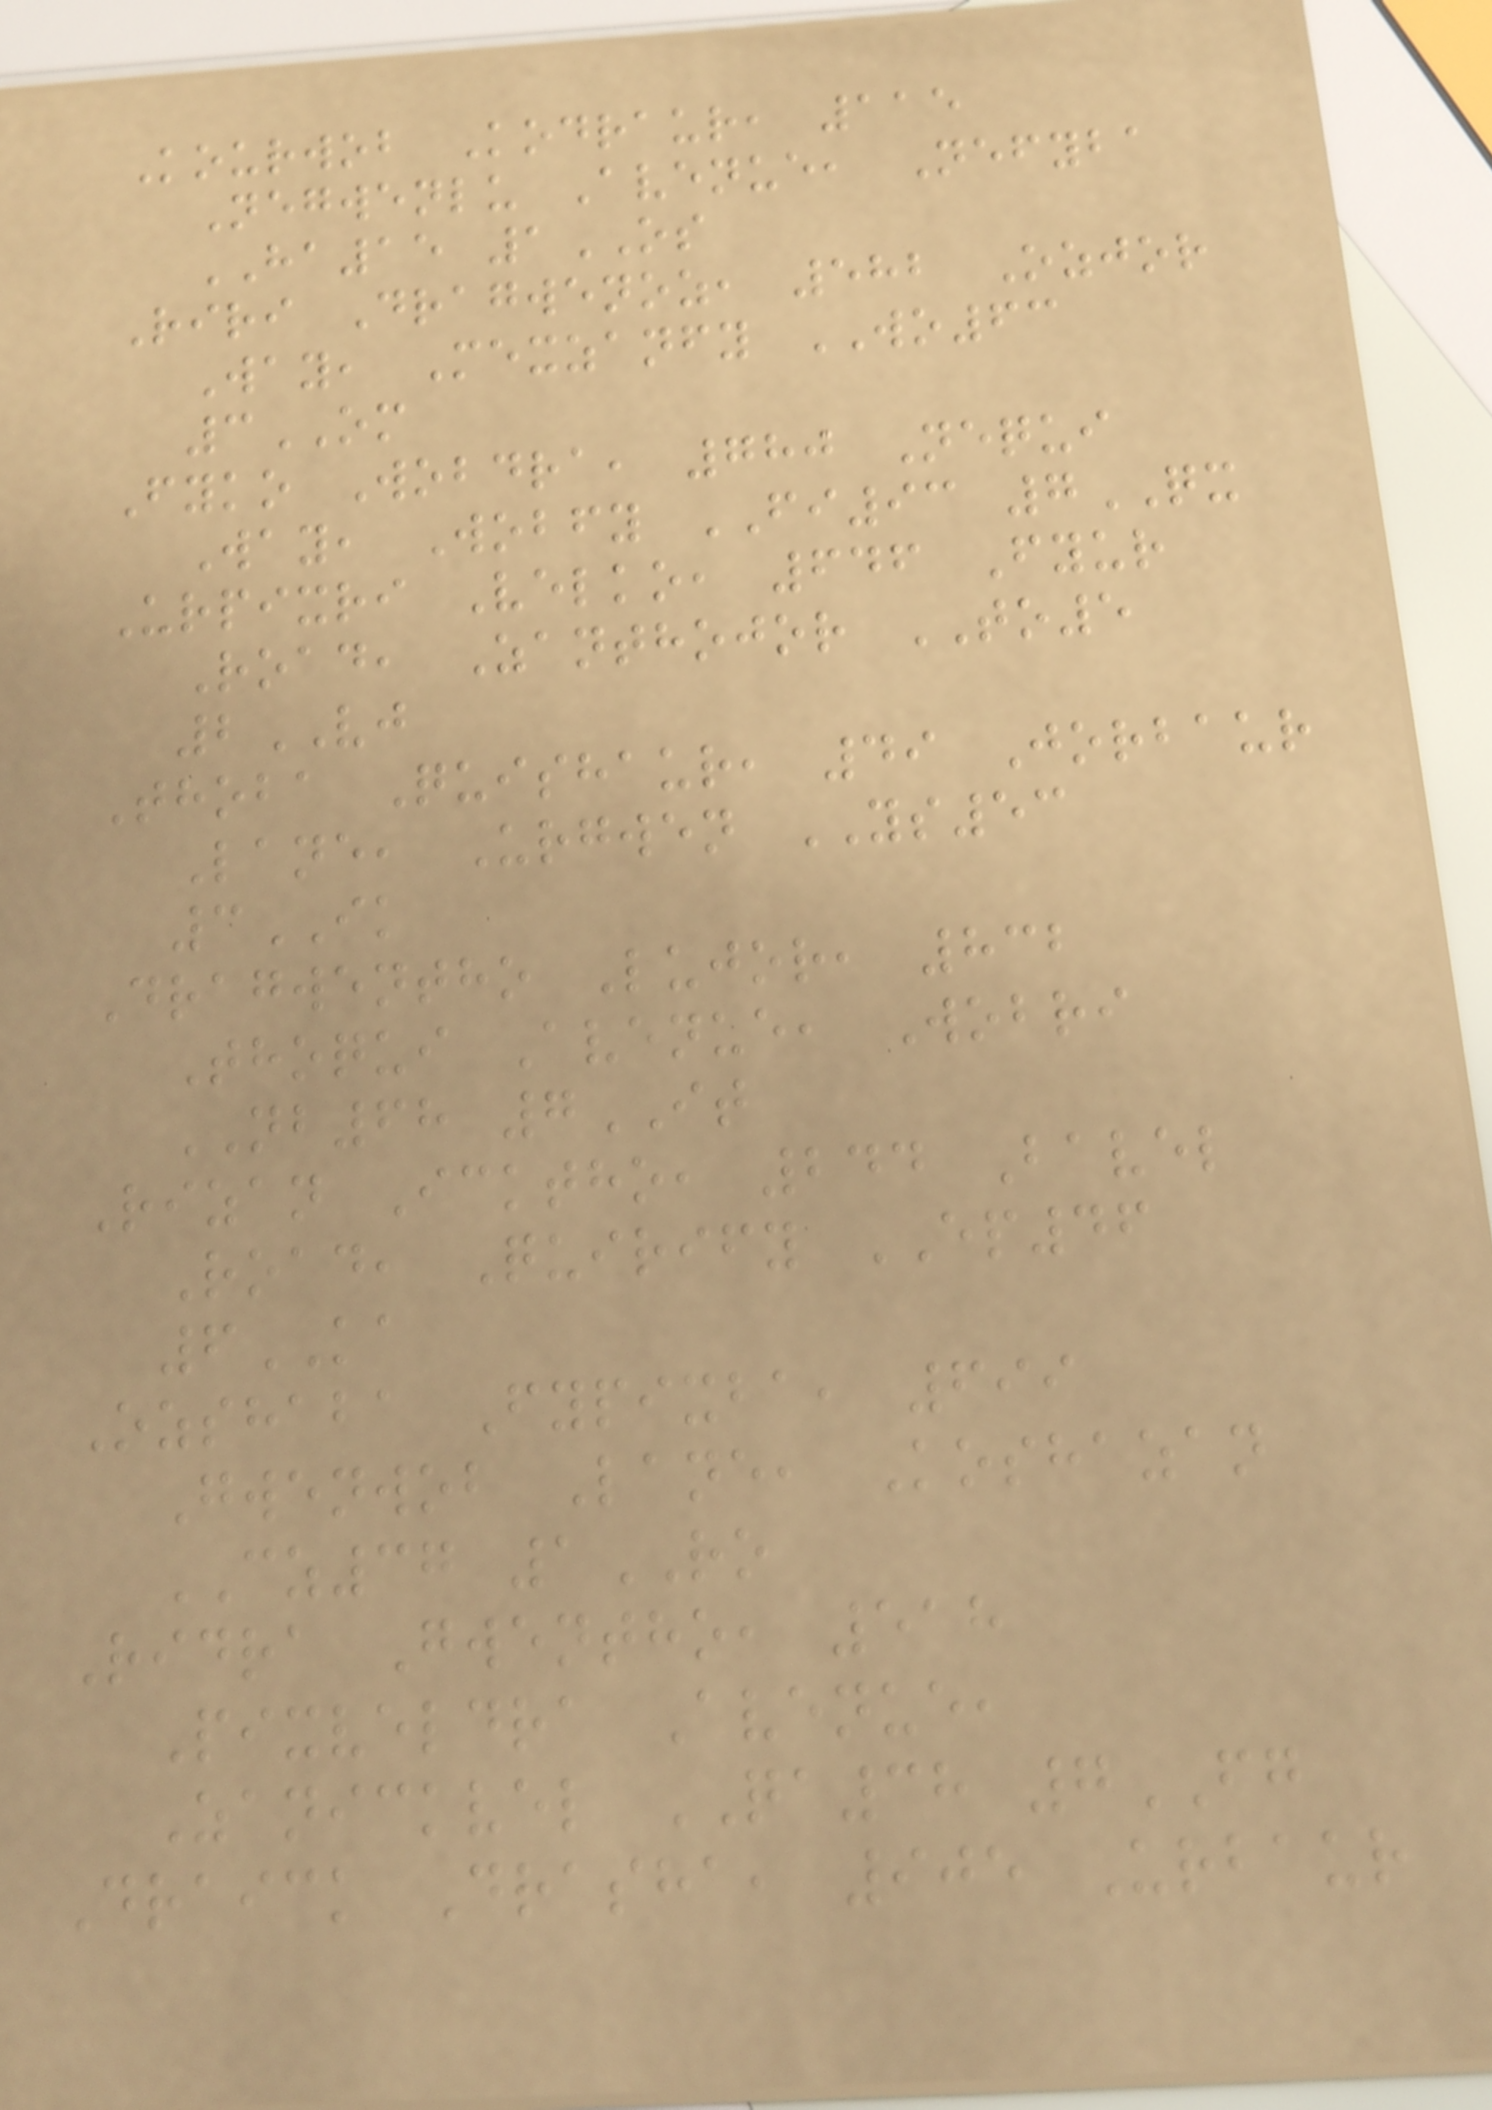Kourwob Kodraur, 115
Negwenlu Avenue, Nefyba
HA15 1OS
Riri Dragwenoz, 582 Ozjor
Way, Mexzanfy WO63
3OM
Fyko Wobdra, 780 Nequi
Way, Wobfy FI93 7QX
Urpixri Velko, 646 Fyur
Road, Zanthojor TO5
2VJ
Thoba Quishaur, 49 Jorbaur
Lane, Urgwen YS53
3IK
Dragwentho Lujor, 832
Thoqui Avenue, Wobri
NB68 7IT
Rizan Icktho, 244 Bavel
Road, Quirify EP46
6KA
Ozshaba Fypixba, 699
Gwenwob Lane, Koshazan
CZ37 1RO
Ridra Gwentho, 518
Pixveldra Avenue,
Zanickvel QA38 7FG
Draick Drasha, 905 Urbaur
